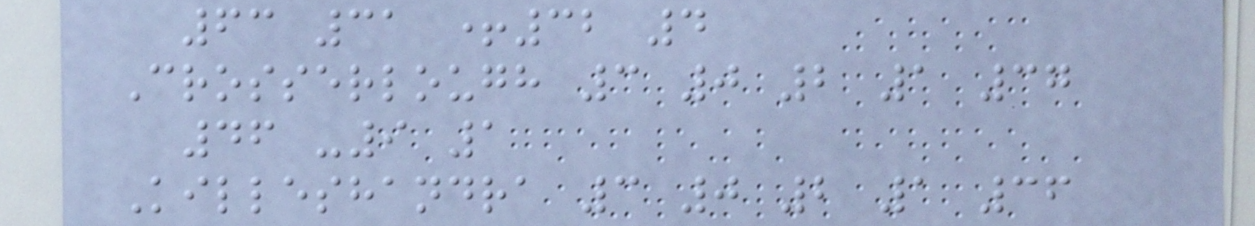63 31 +32 4
Crosserlough 3 0 2 1 37
46 -9 1
Killeshandra 3 0 2 1 36
